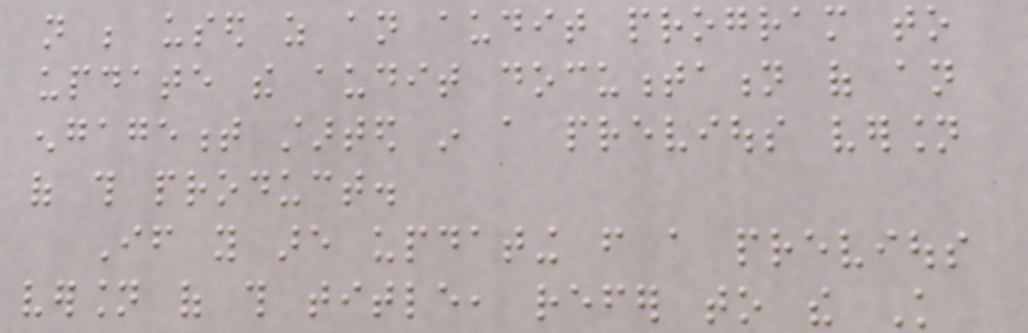not be used as an audit program to
update the audit documentation of an
engagement started in a previous version
of this product.
If you are updating from a previous
version of this title, refer to the Knowledge
